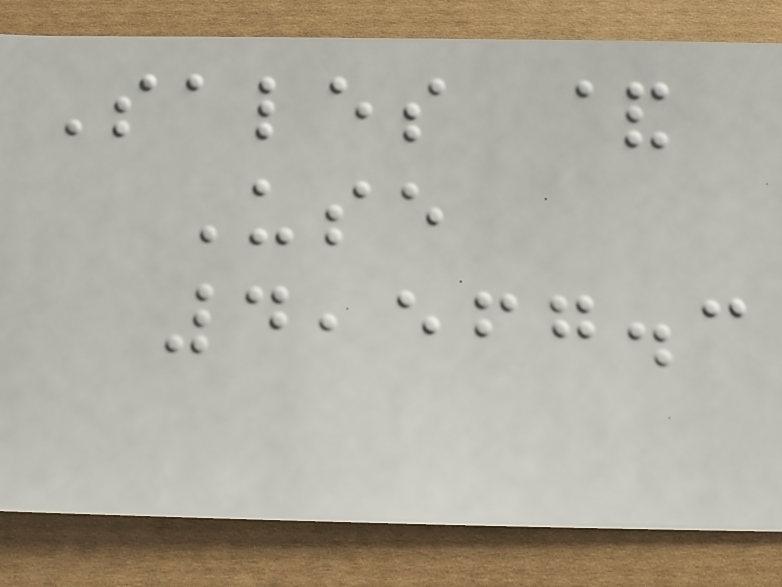Sales &
Use
4,567.3
